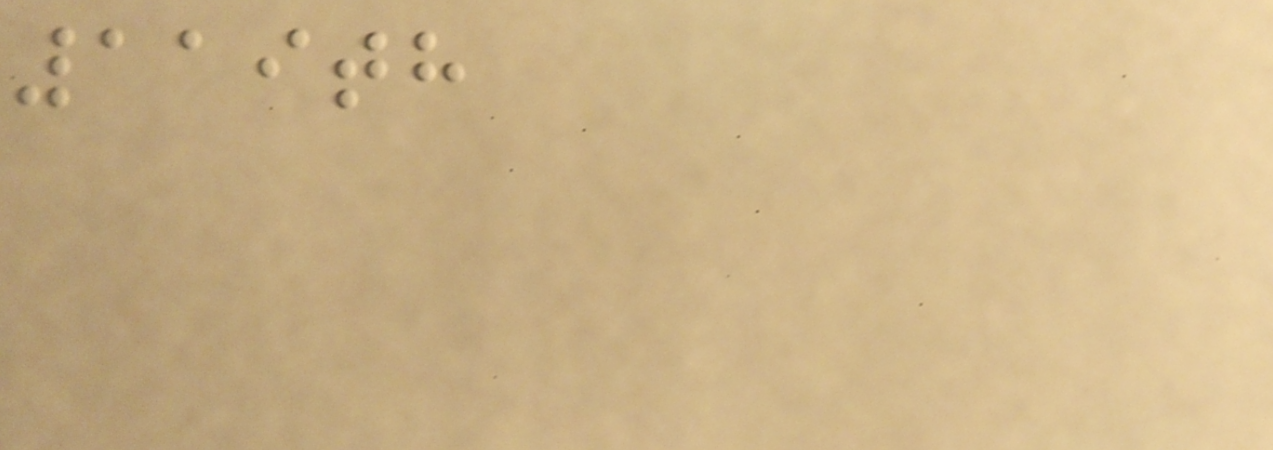119th
